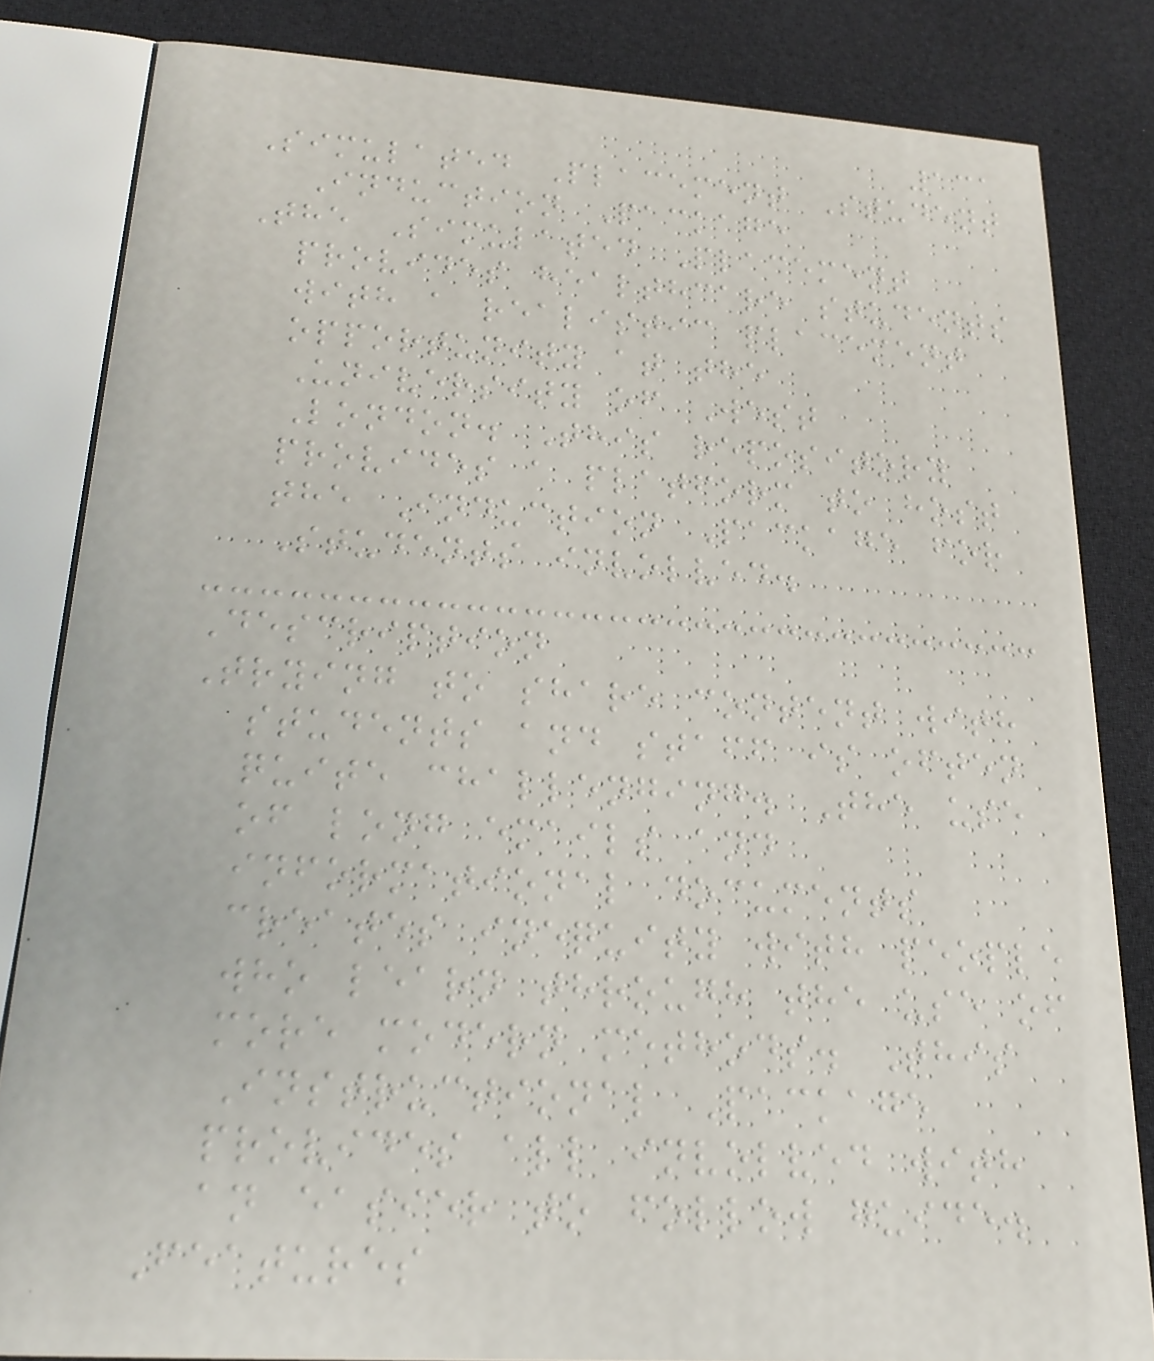131
Simulated Placement Student
Induction Package
The Simulated Placement
provides healthcare students
with a realistic placement
opportunity at the
University of West
London. This repository
provides a platform to host
the Induction Package for
Students involved.
Description
Trying to share content with
students and staff is often
quite challenging. The use
of long emails and
informational documents
creates inequity with people
who learn through the use of
more modern methods. This
Instructional Package
provides all involved with
an easier to follow guide.
Features
